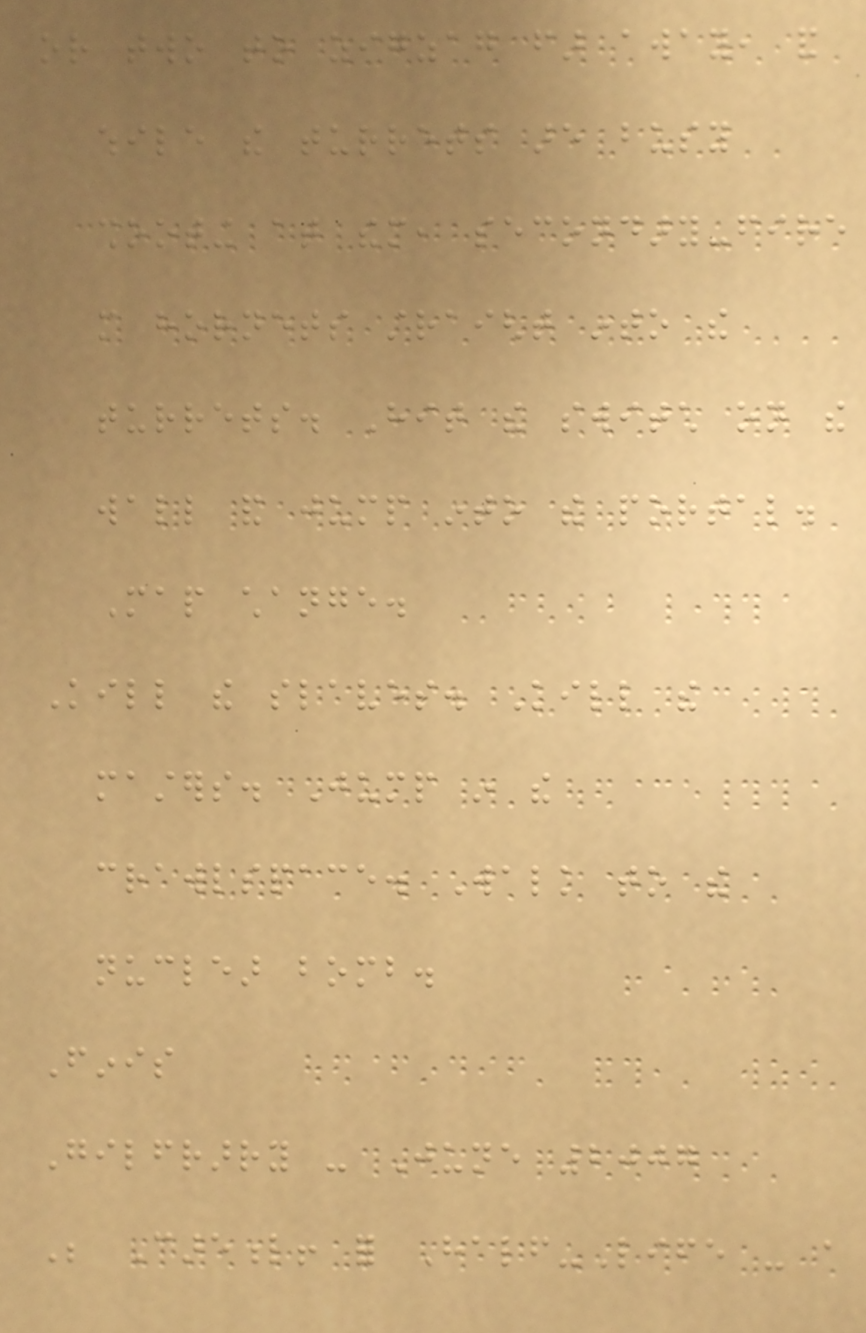or two to zigzag far away, and
while the turrets are busy
shooting at them, secondary-fire
more hornets straight into the
turrets. Hit the switch on the
wall and jump into the portal.
Map change.
Kill the slaves. Kill the
masters. Jump in the
crawlspace. Walk to the
nuclear bomb.
Finis
Gilfrarry - June 2007
Be Careful! for Half-Life - a
